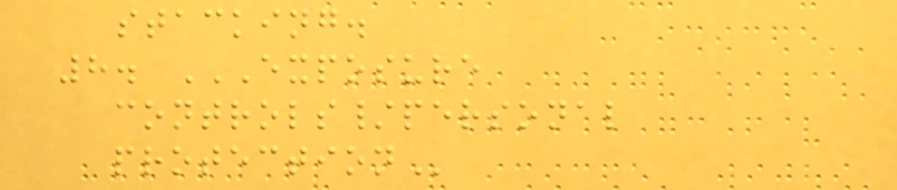stacking.
8. EXPOSURE
CONTROLS/PERSONAL
PROTECTION
